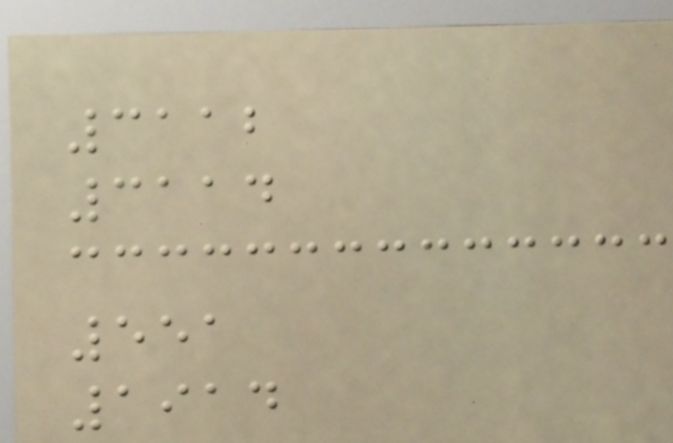3112
3114
551
1914
